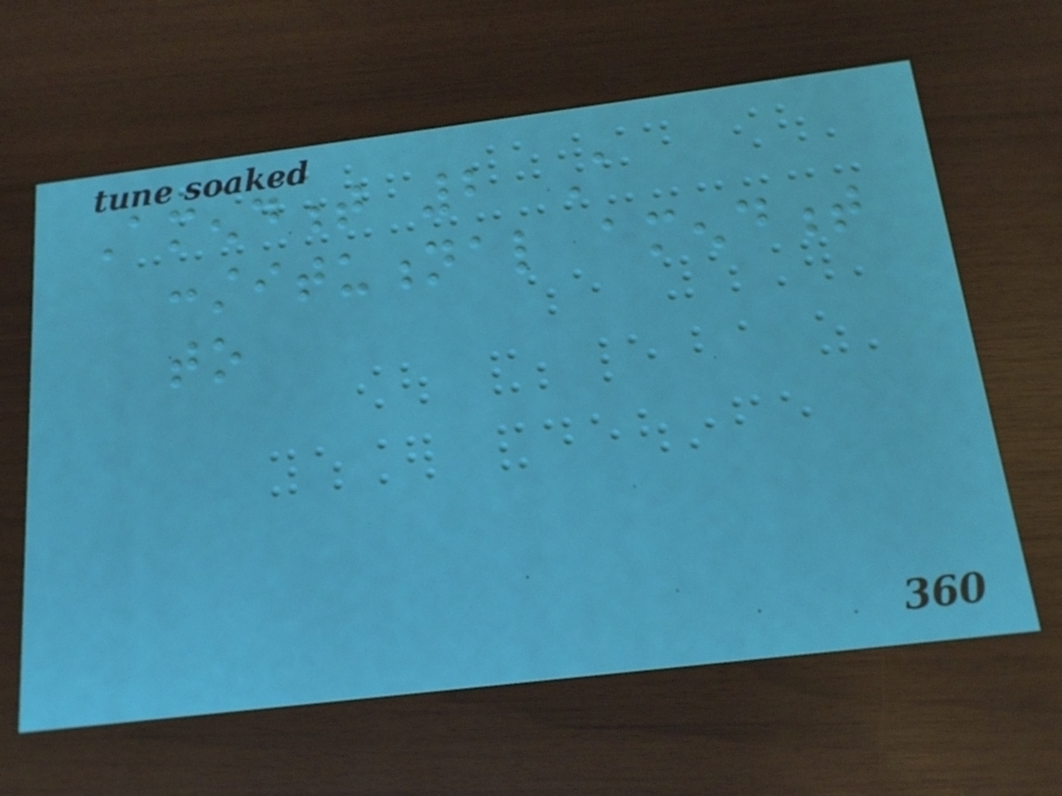Amendment 2 A
constitutional amendment
to
